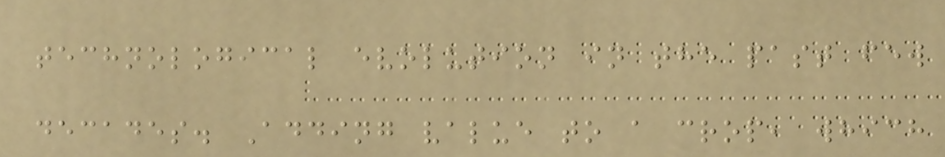technological evolution in the past few
decades. Adding value to a crop, which
